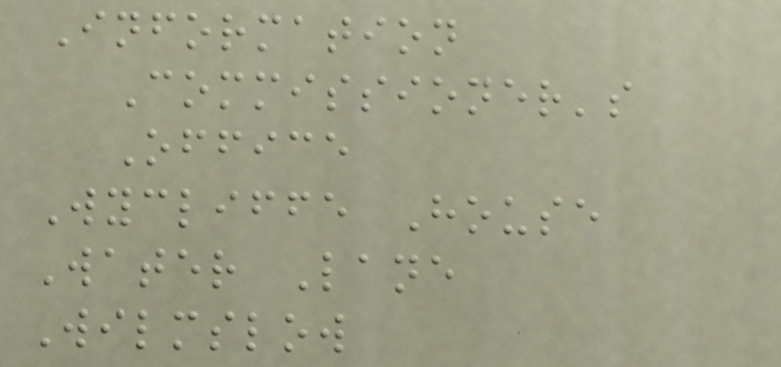Information
Commissioner's
Office
Wycliffe House
Water Lane
Wilmslow
